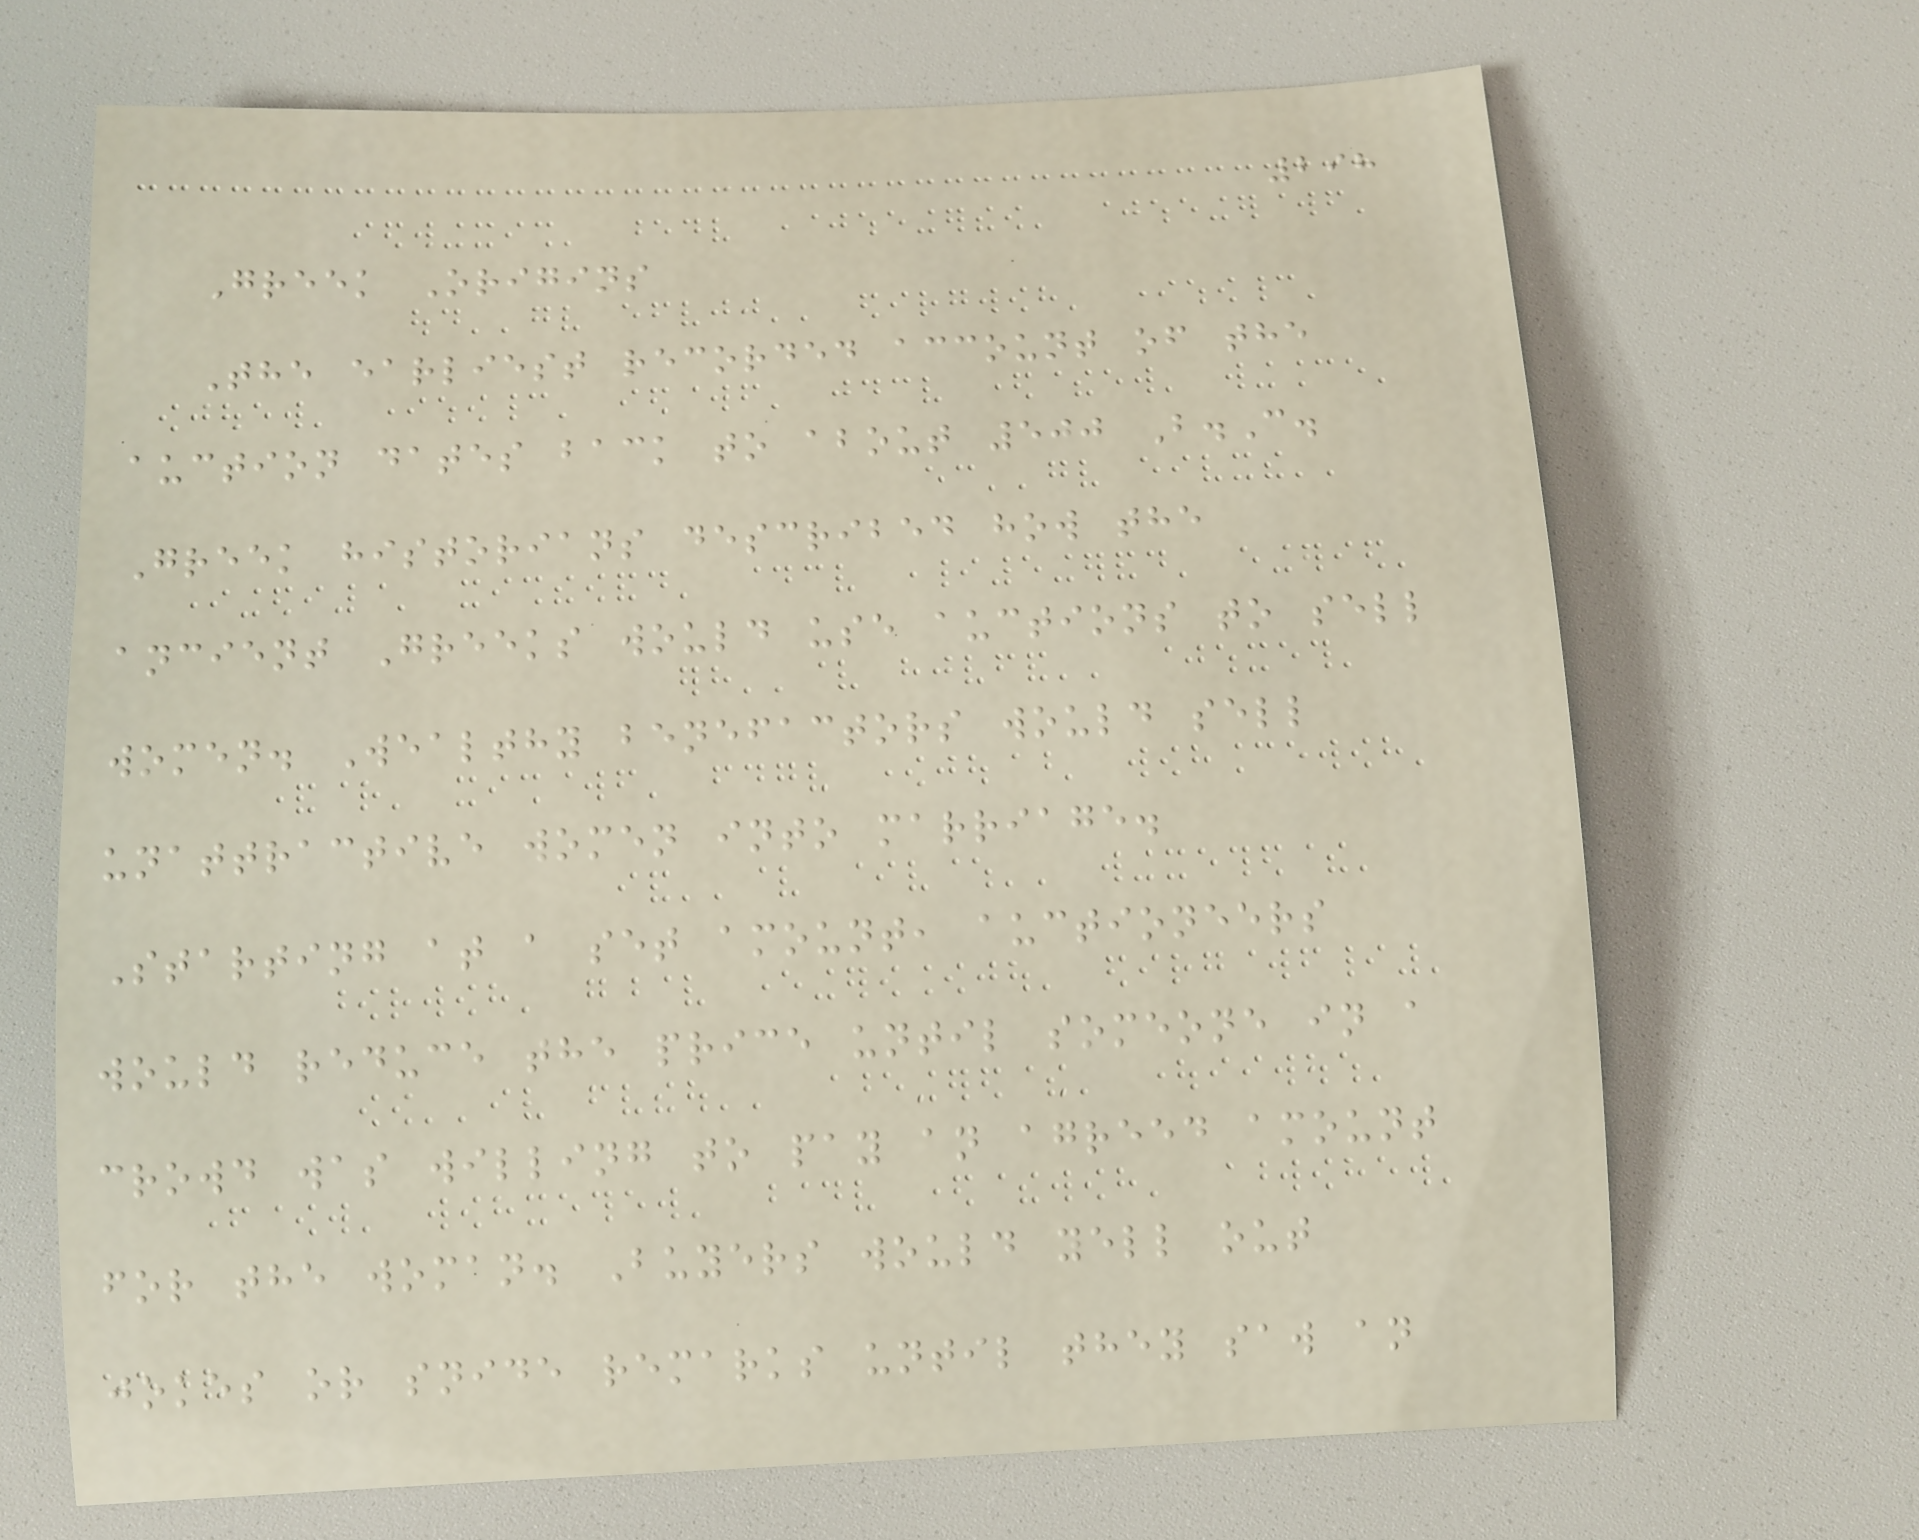298
Greek Origins
The earliest recorded account of the
auction dates back to about 500 B.C.
Greek historians described how the
ancient Greeks would use auctions to sell
women. Wealthy benefactors would sell
unattractive women into marriage.
Starting at a set amount, auctioneers
would reduce the price until someone in a
crowd was willing to pay an agreed amount
for the woman. Buyers would yell out
jokes or snide remarks until they saw an
